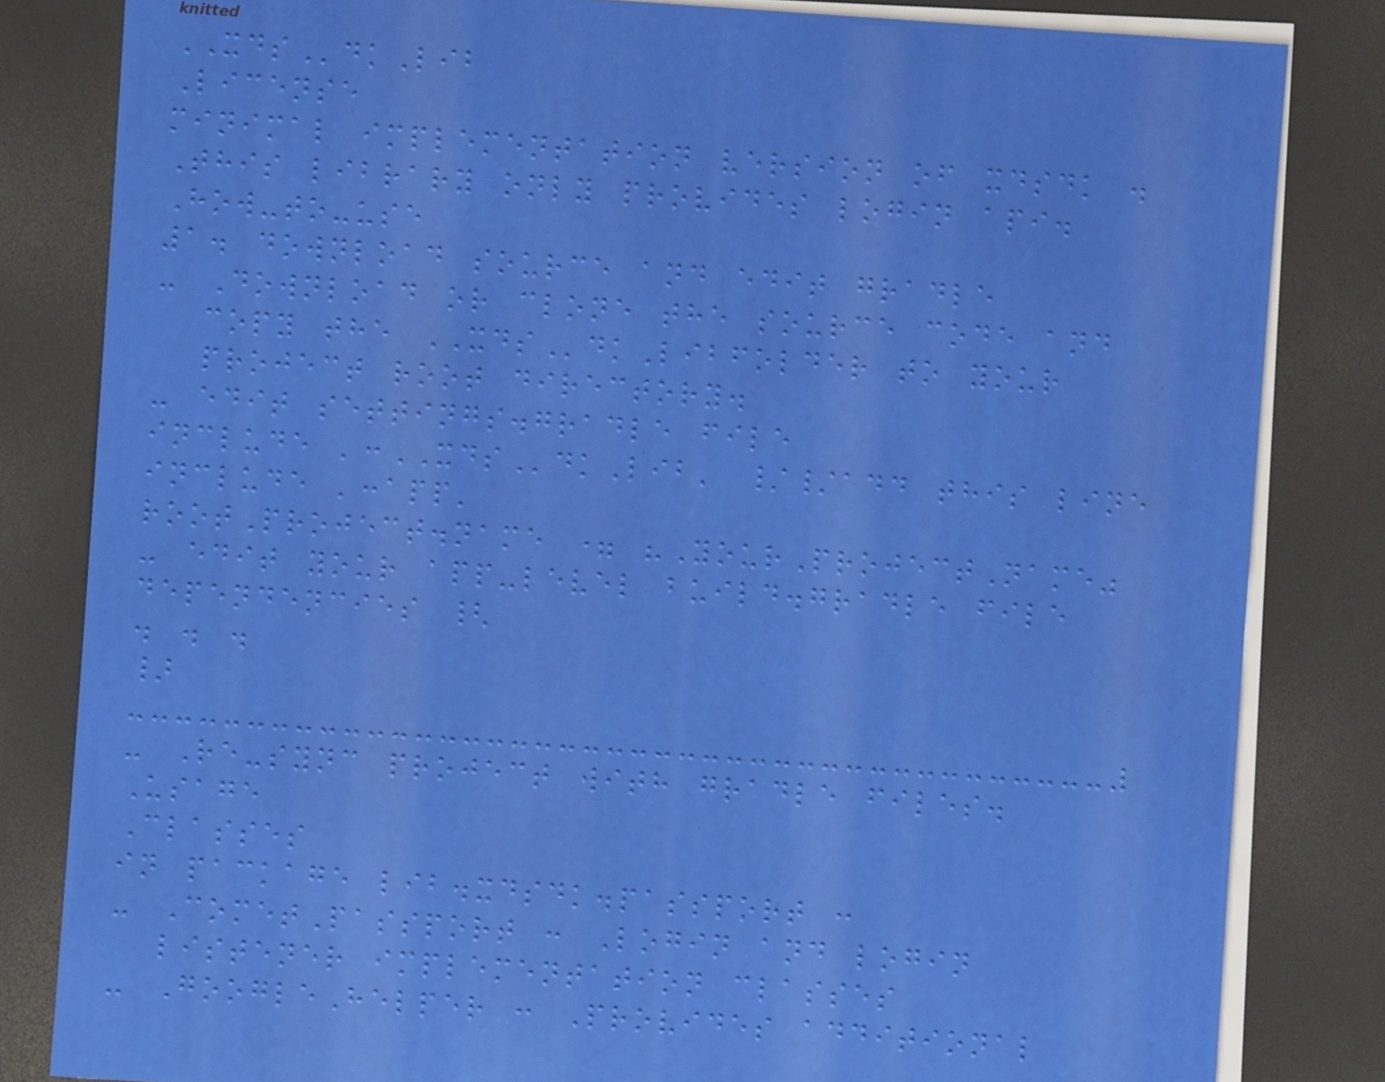XDSdkLib
License
minimal implementation version of xdsdk .
This library only provides login api.
How-to-use
1. download source and edit gradle
- Download or clone the source code and
copy the XDSdkLibfolder to your
project root directory.
- edit settings.gradle file
include ':XDSdkLib' //add this line
include ':app'
rootProject.name = "YourProjectName"
- edit your app-level build.gradle file
dependencies {
. . .
}
- Re-sync project with gradle files.
Usage
Classes
in package lib.xdsdk.passport :
- CometPassport : Login and login
listener implementation classes
- GoogleHelper : Provides additional
